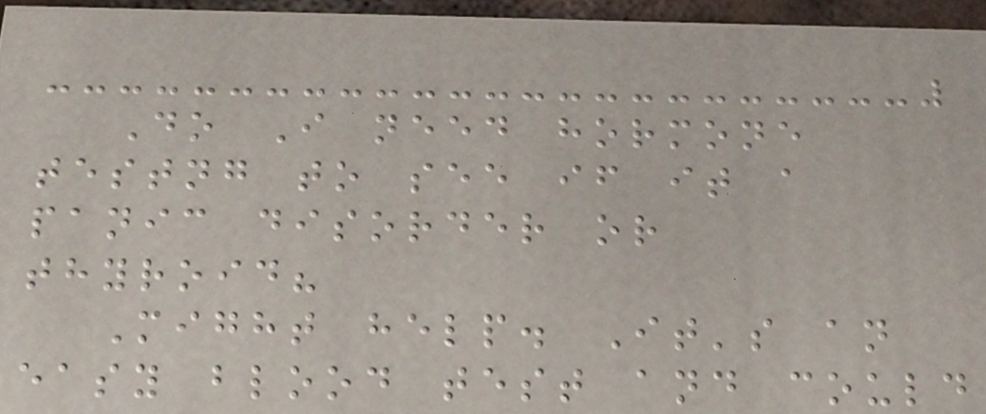Do I need hormone
testng to see if it a
panic disorder or
thyroid?
Might help. It's an
easy blood test and could
